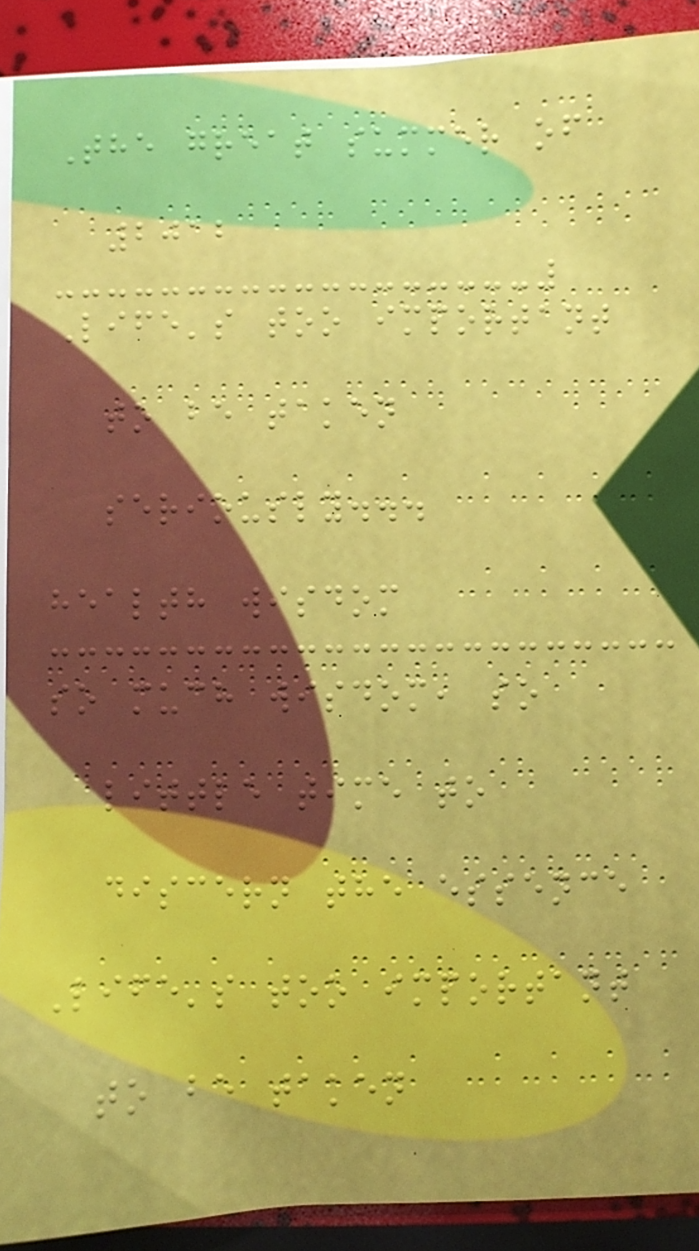The great summer of
2012
Life's too important
to be taken
seriously...
health wisdom
so much wisdom, so
little time to
discern the essence
Life's too important
to be taken
